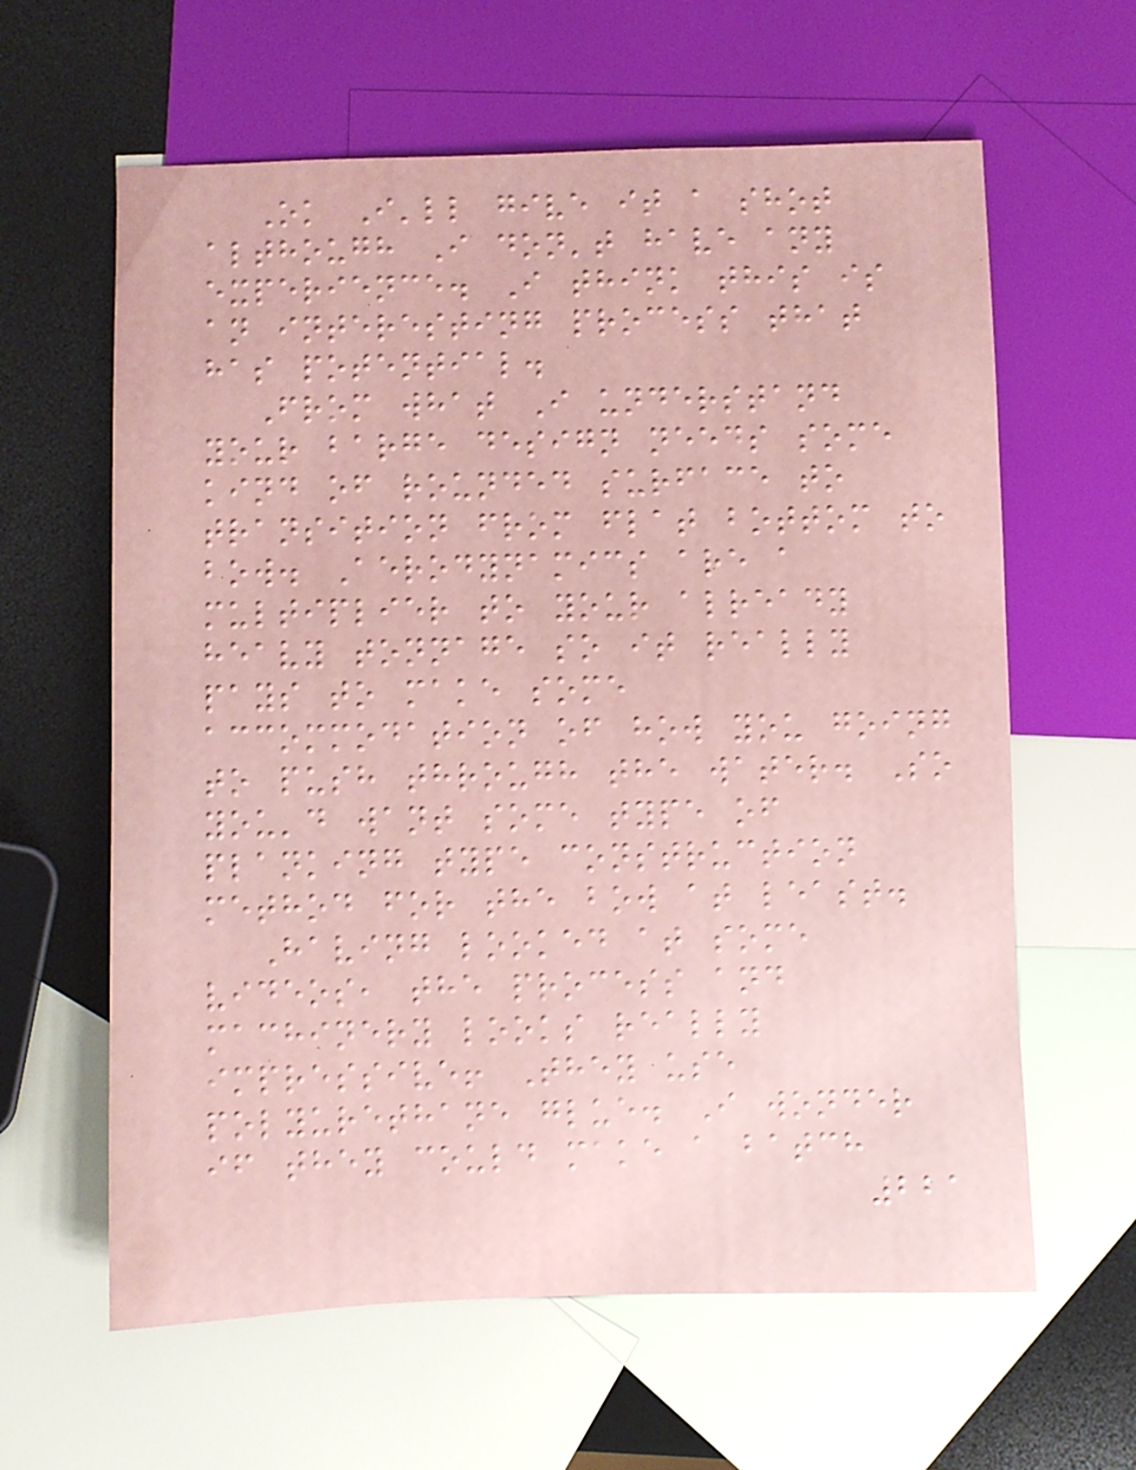Ok I'll give it a shot
although I don't have any
experience. I think this is
an interesting process that
has potential.
From what I understand
your barge design needs some
kind of rounded surface to
transition from flat bottom to
bow. Aerodynamics are a
multiplier to your already
heavy tonnage so it really
pays to make some
accommodation of how you going
to push through the water. So
you'd want some type of
planking type construction
method for the bow at least.
Having looked at some
videos, the process and
machinery looks really
impressive! They use
polyurethane glue. I wonder
if they could make a batch
221
